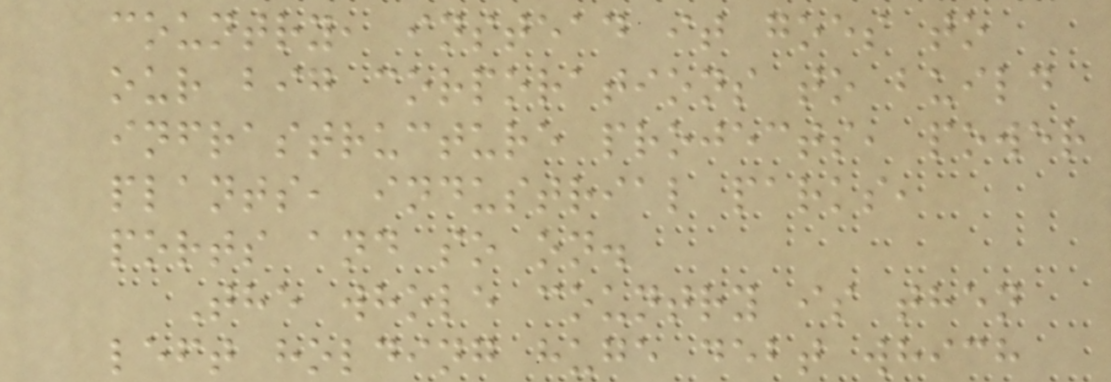country, instead it goes to
our big corporations to build
infrastructure projects, power
plants, industrial parks,
ports and so on.
The whole country is then
left holding huge debt which
